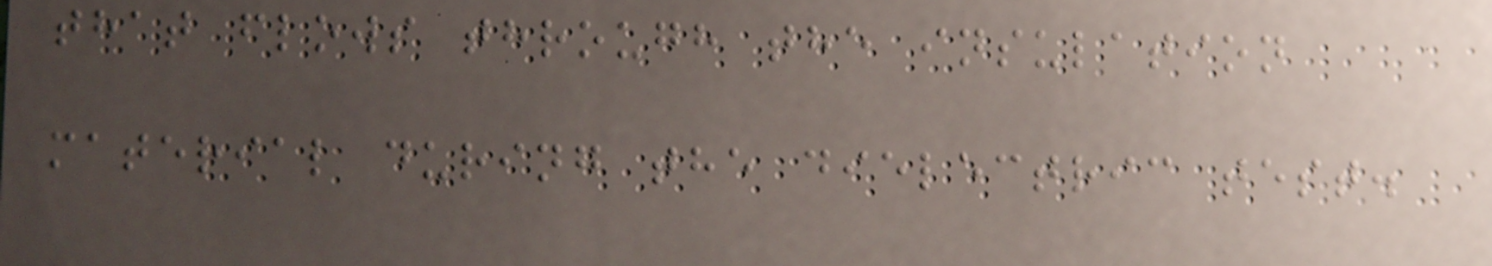that flows through the insulation
material during the dielectric test.
